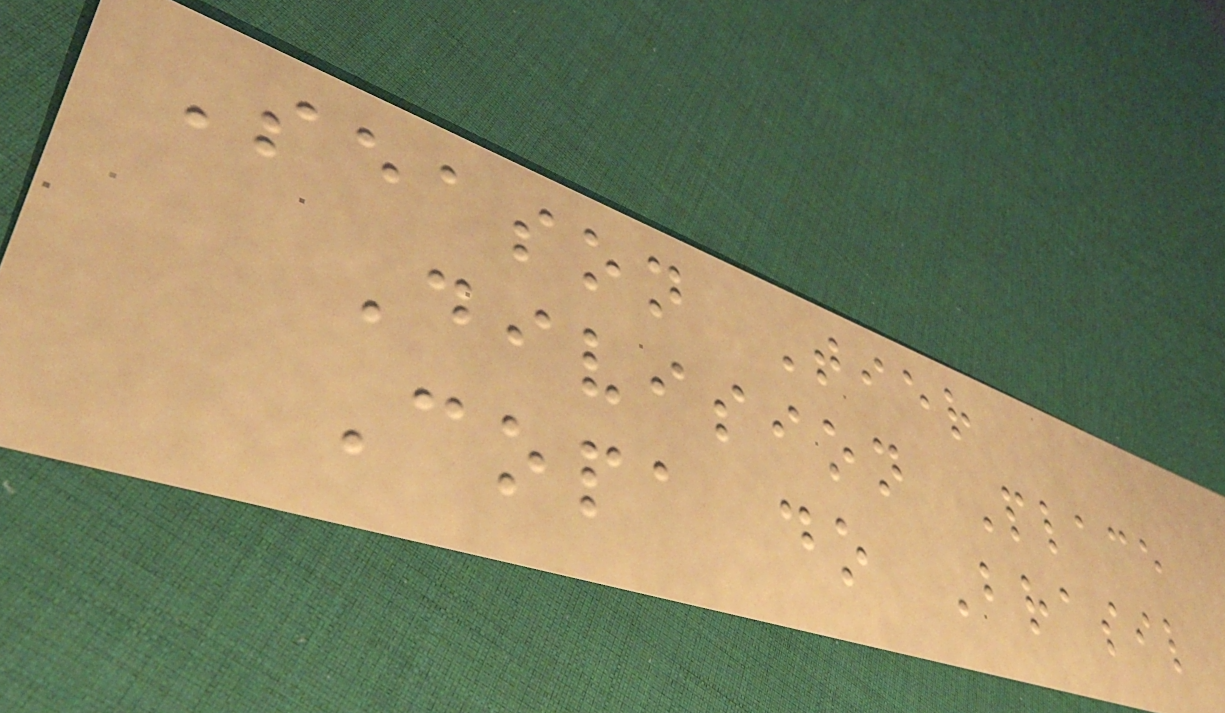Season Tier
Division Place
Copa do Brasil
